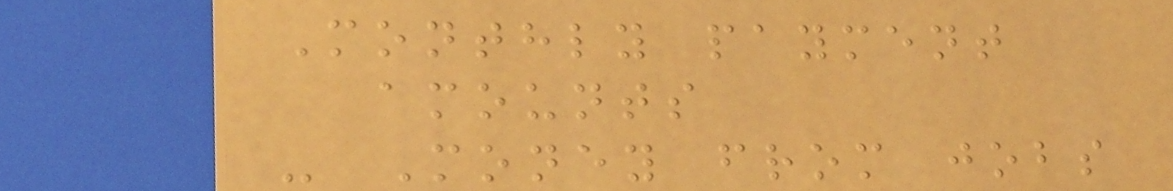Monthly payment
amounts
- Money from jobs
